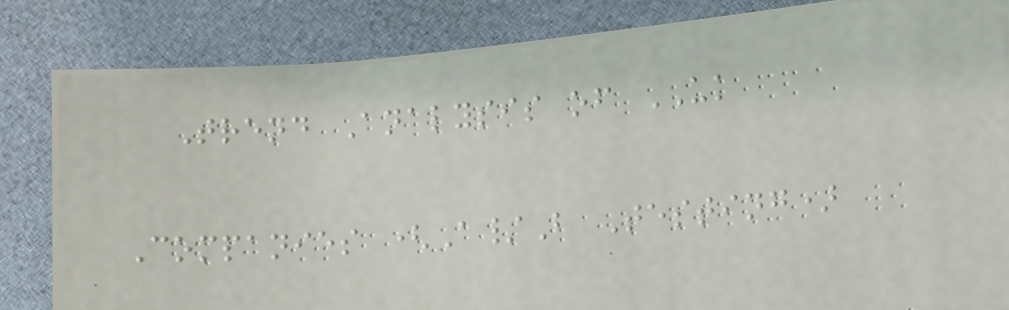Trend Analysis of UK
Companies (A/B Testing)
